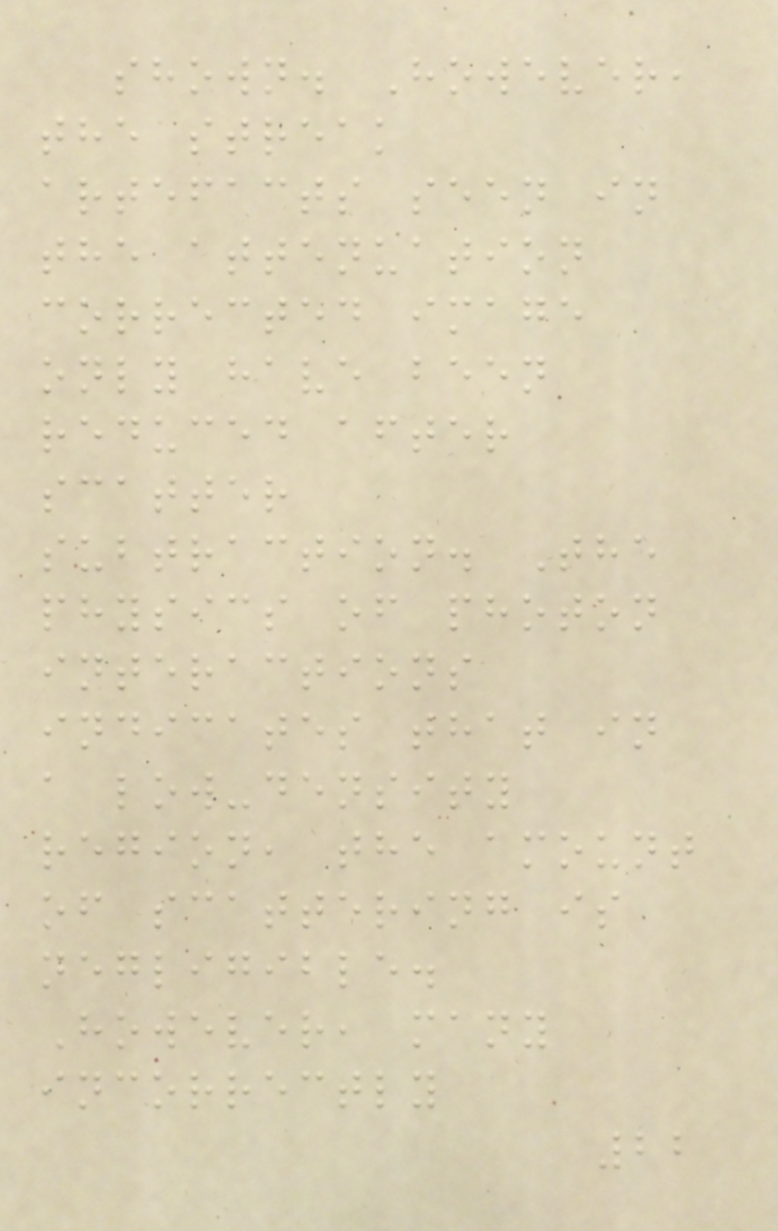shown. However,
the streak
artefacts seen in
the attenuation
corrected image
only have been
reduced after
scatter
subtraction. The
physics of photon
interactions
indicates that in
a low-density
region, the amount
of scattering is
negligible.
However, many
incorrectly
22
